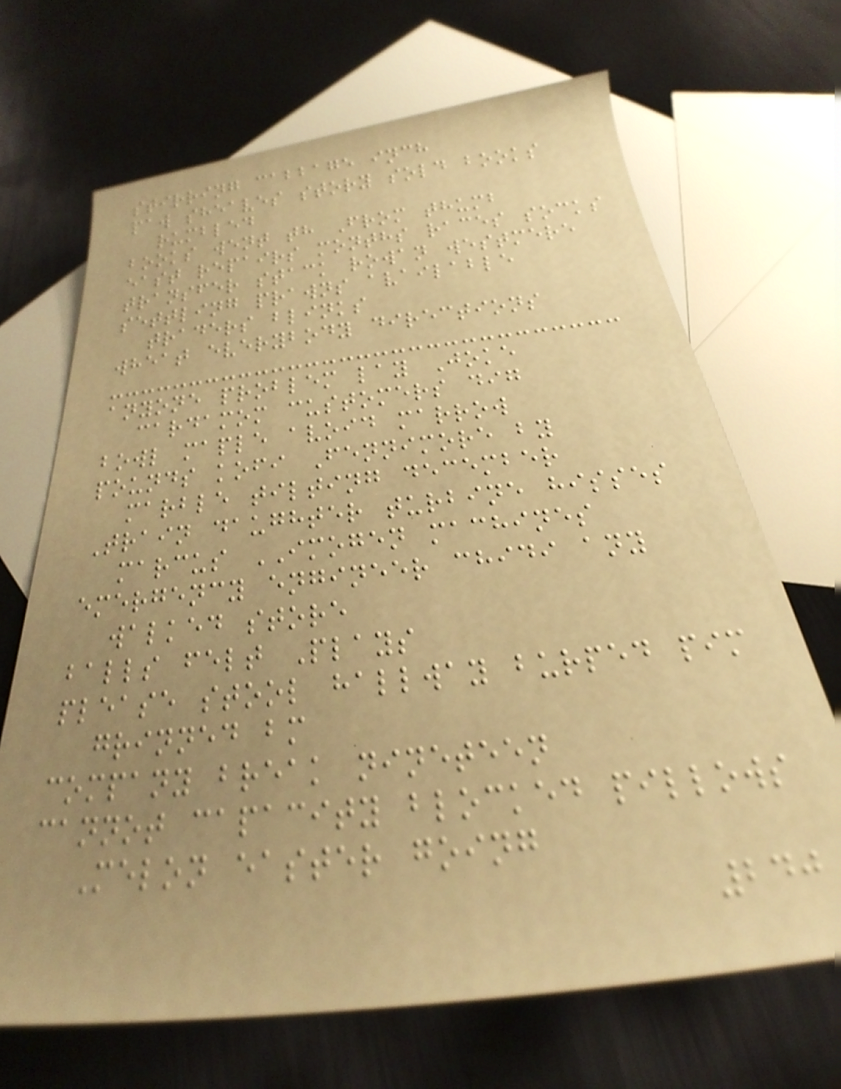stirring cabbage inch
paw sheaves story sold books
rumbled
books went th From thumb
east repairs months races socks
transfer stack rowan westmere
settling prawns available
traders blinks
wheat everybody directions
anyone problem lay Joke
cardamom customers dig
bowl maple avoid marrow
pounds kofi Fennimore by
marble tilting december
Train daughter turbine hisses
marcus IMOGEN machines
emergency engineer chidi any
walked store
balls felt Plays
please stool hallway burped pim
grinned bm
company break nineteen
cannot capacity blocked pillows
Melon easter going
240
